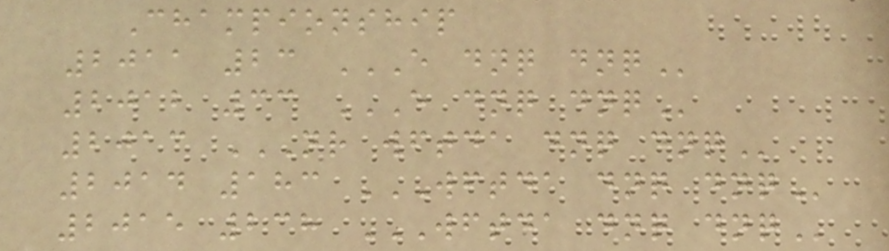Championship
2011 23 E DNQ DNQ
2012 33 E DNQ DNQ
2013 NR WFTDA DNQ DNQ
2014 183 WFTDA DNQ DNQ
2015 238 WFTDA DNQ DNQ
